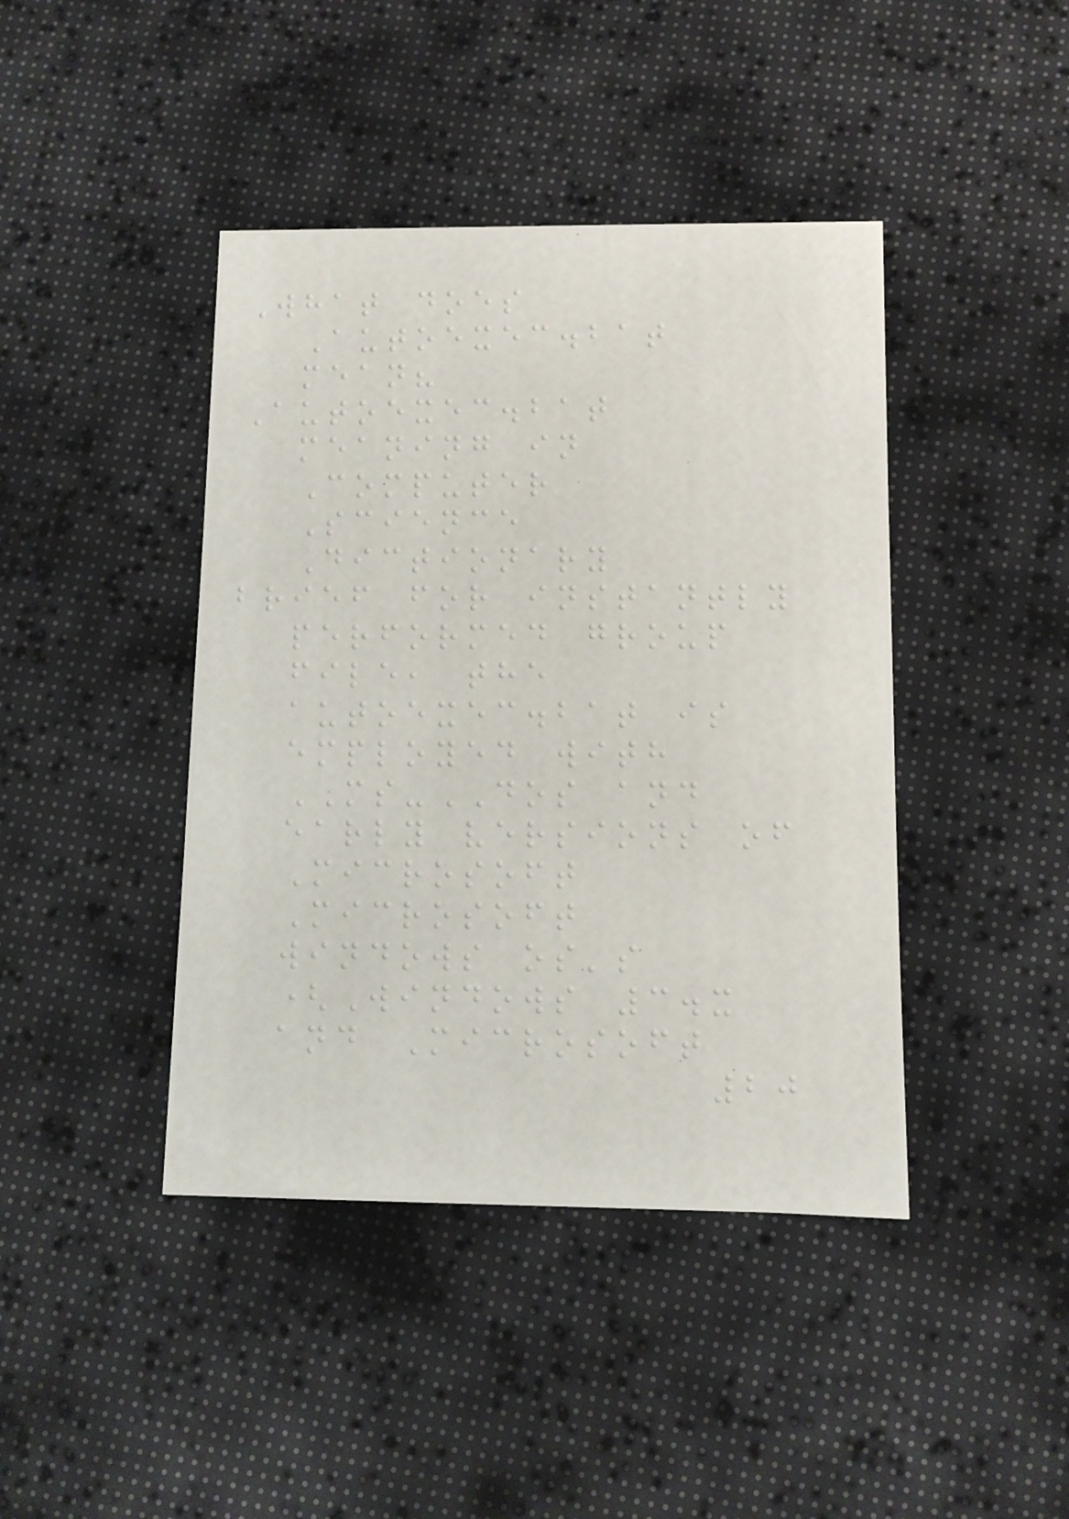What does
Autoexec.bat
mean?
Autoexec.bat
meaning in
Computer
Science
Dictionary
brief for instantly
performed group
file, the
autoexec.bat is
employed with
MS-DOS and
early versions of
Microsoft
Microsoft
windows os's
(Windows 3.x
and Microsoft
20
